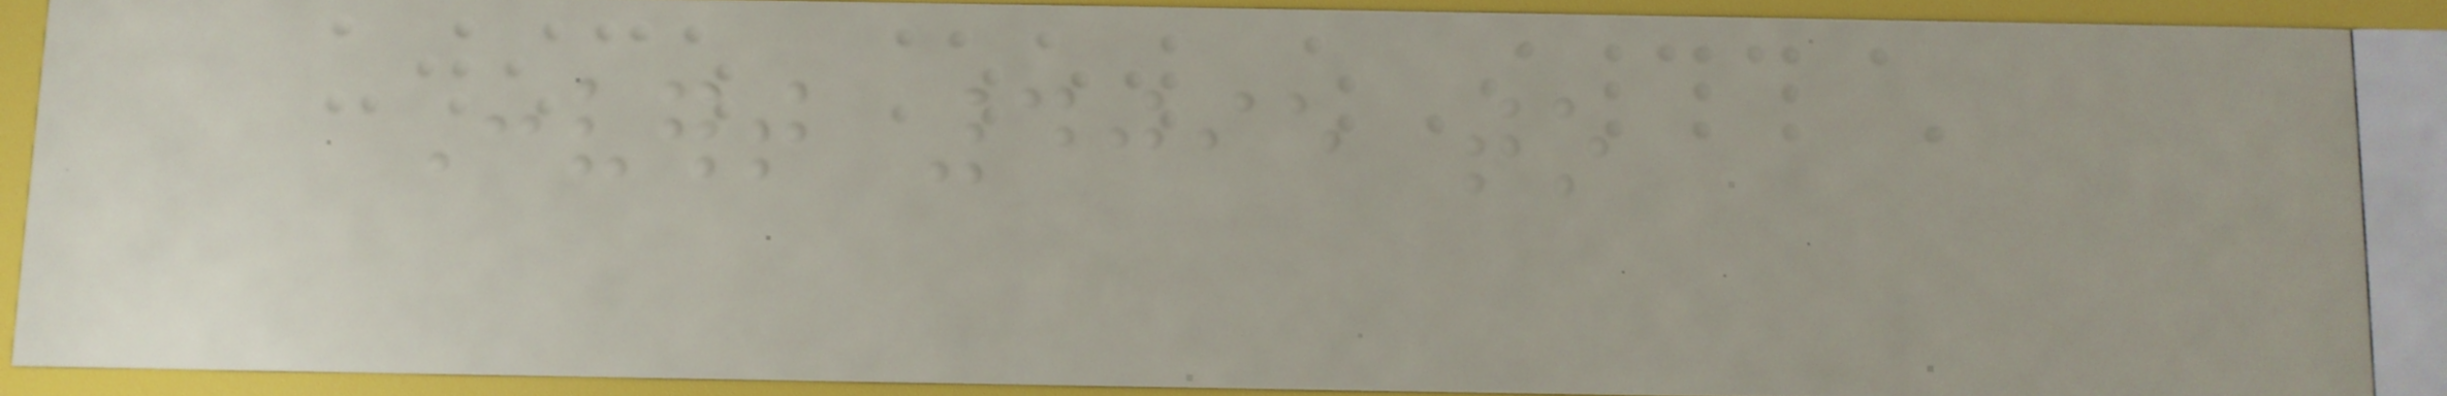Convert 4095 to
